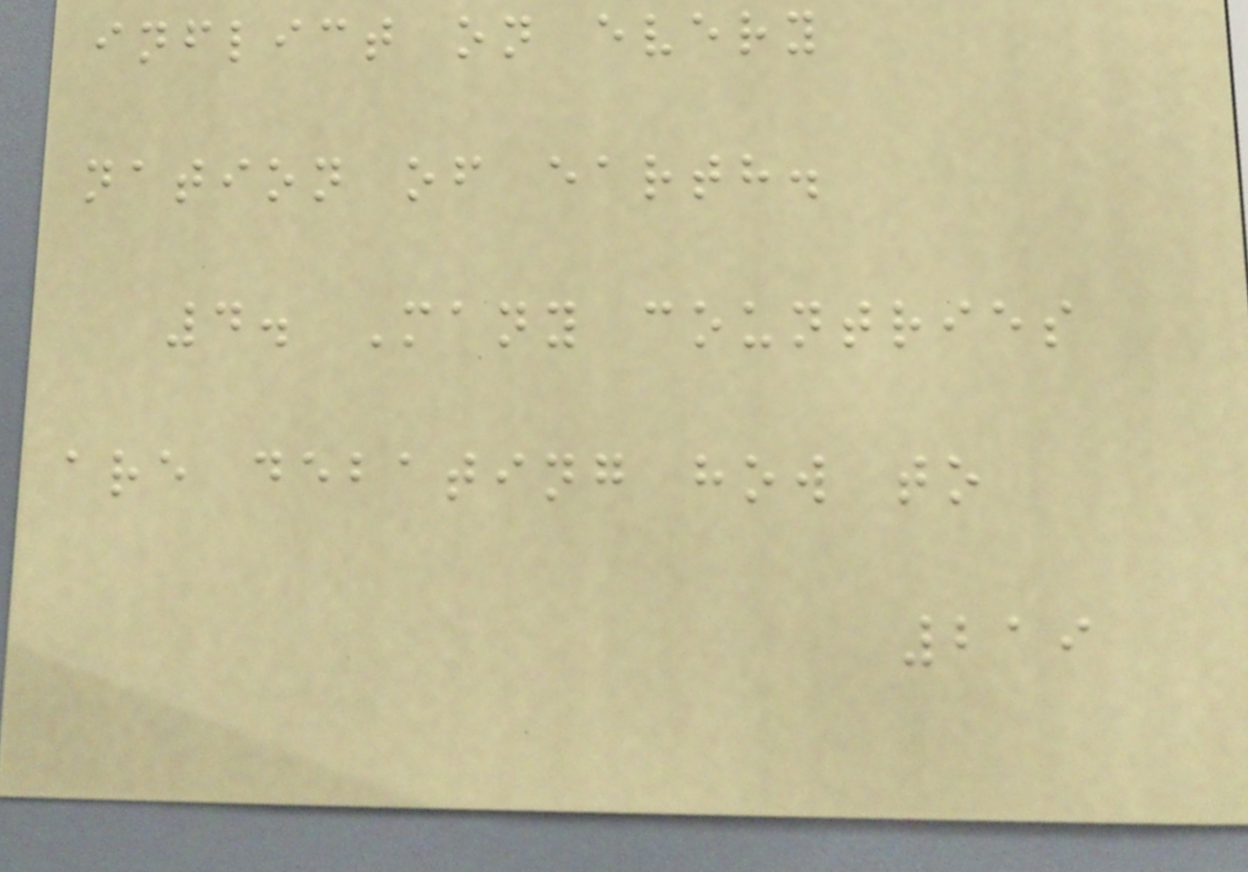inflict on every
nation of earth.
4. Many countries
are debating how to
219
